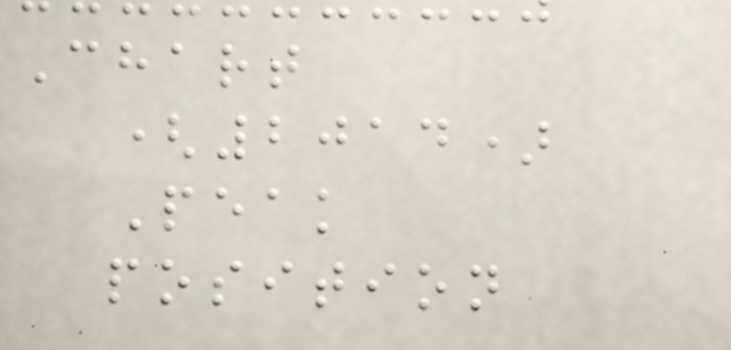Chart
(2014)
Peak
position
